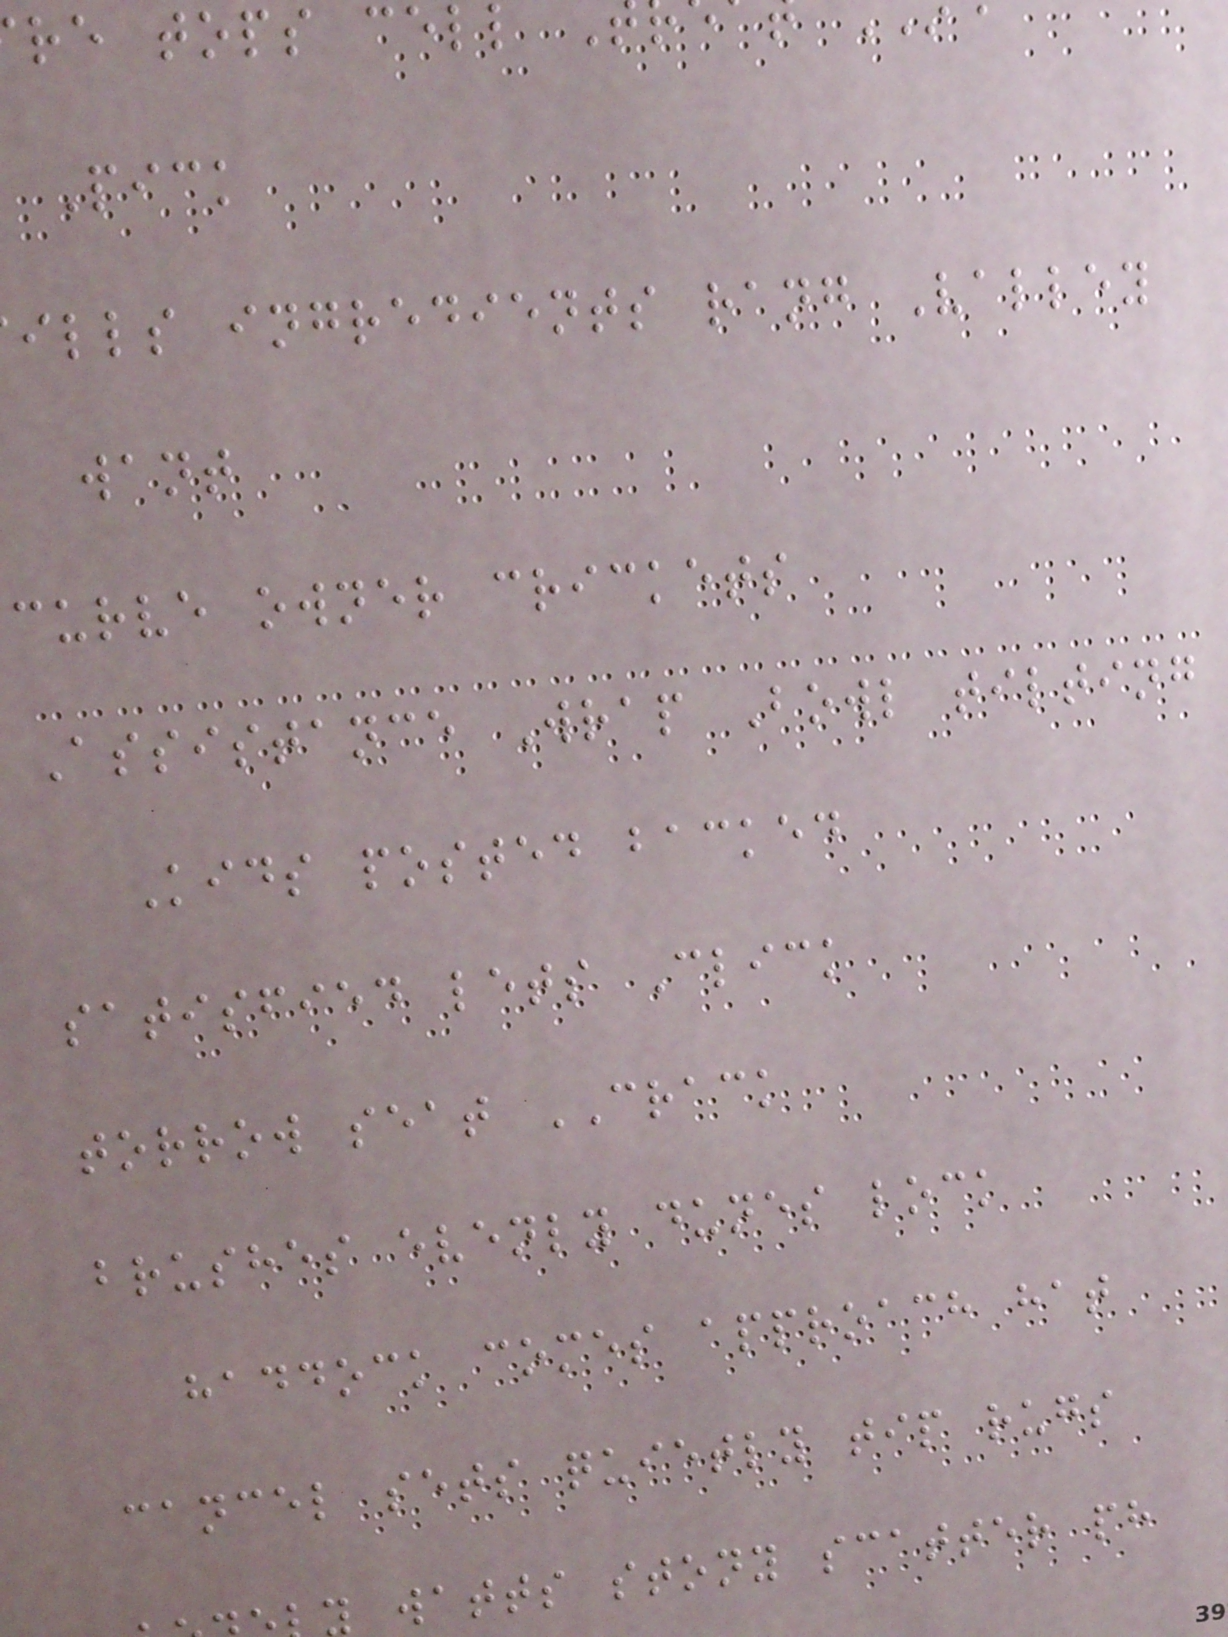re tops cell
Pick
ills ingredients rang Valley
want
curve owner crickets
Assistance Wrap Bowl tilting
Kids posted backed
satisfied lets Click
torrow seat CRACK
brushes evenly dunes lock
haddock comes approach hat
cancel sets quietly tip rugs
watts stony scatter ph
